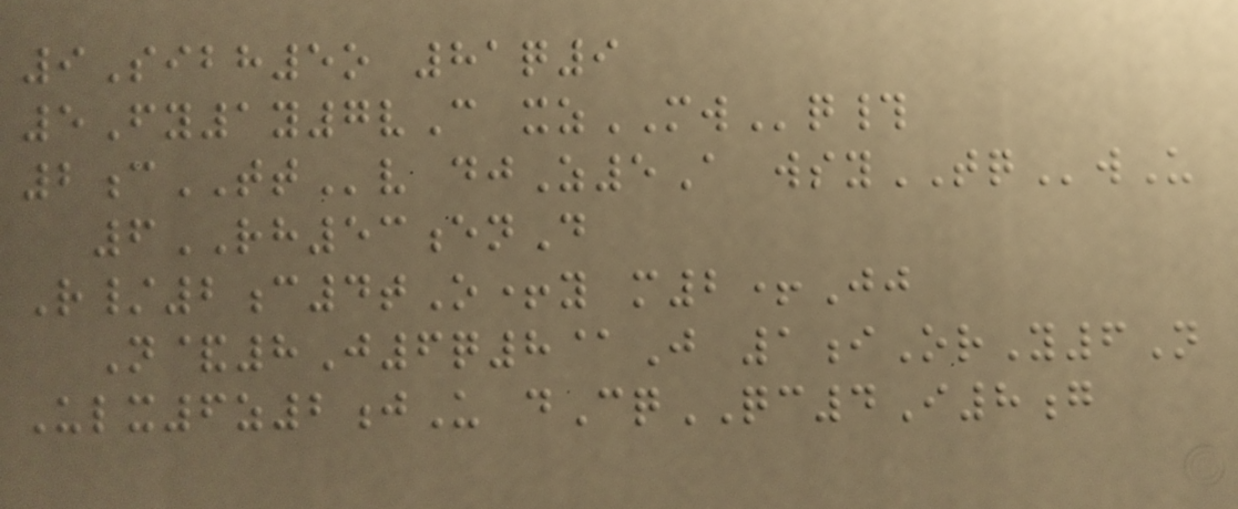9Sibh5o 81q9
5Fy1y7vC xzMWq#
2cTTv djZ5A wsyTQwU
6RH53enD
R/2c4tO+y m2+Jj
N&8J6q8@J 1iOrY6N
Ulx6z2jU dCqQC4I8g
